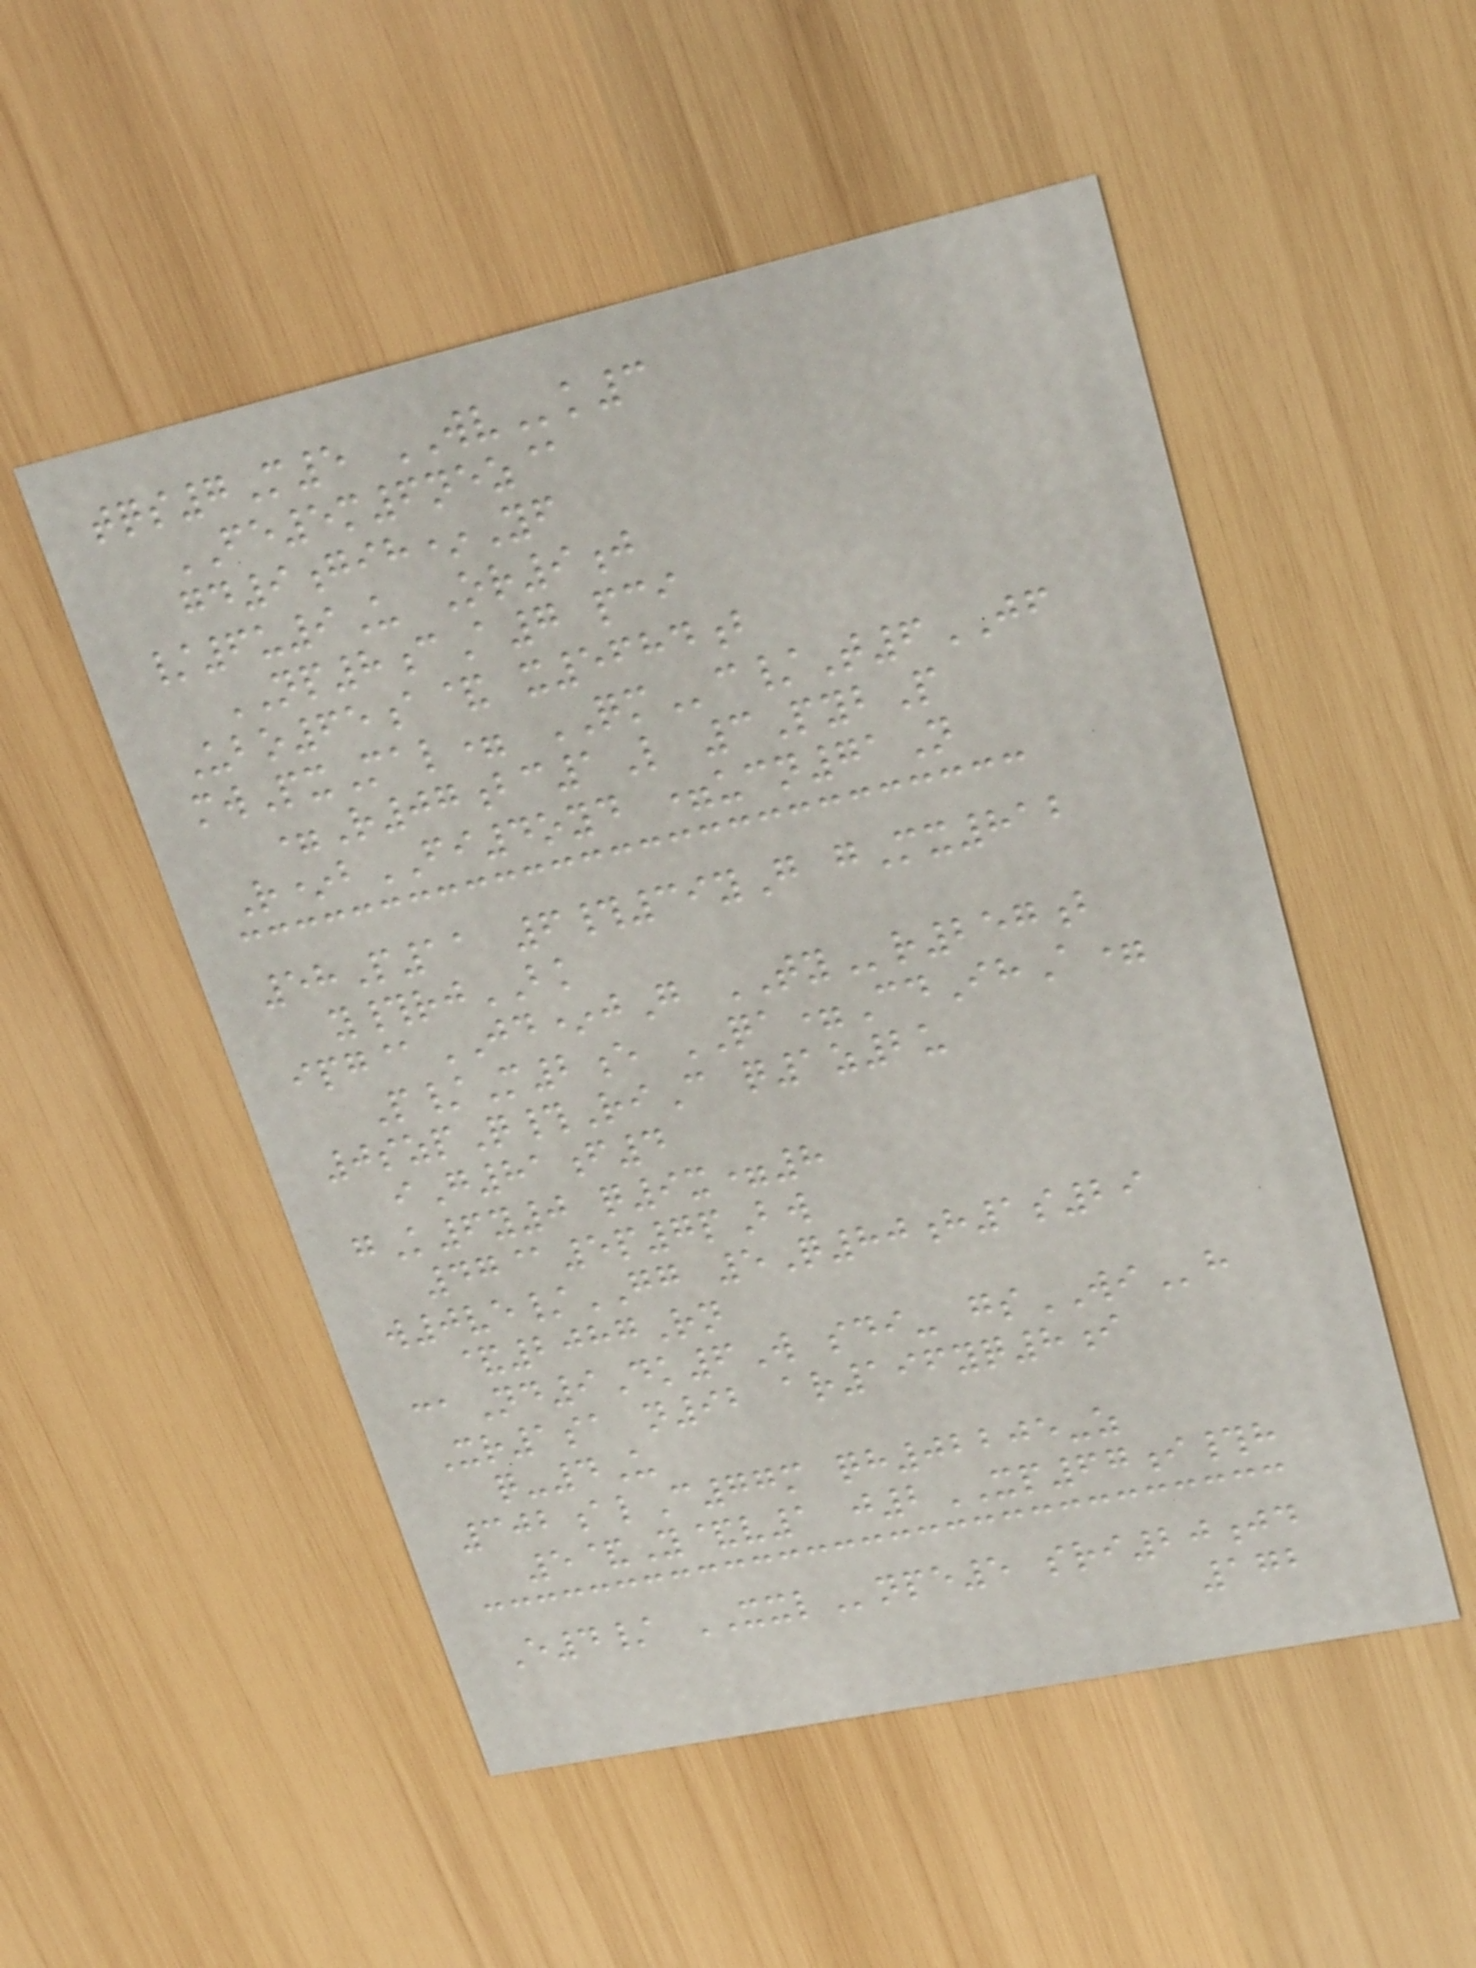tqs7M5 WVk3
FE5m6nez@
gd9gih*Yf
/6u9U Or9j
NP8cA7 pci
Ubo65a& x5684b
mwPxMal= QMc/T6JF
=R07bc1L 3PybP
R*bFI4oyd =ucn71N
58P11 6#39yG gMx812
y#rjBK
ipg@JD*jG TYr257b
P/M2e QA=CdIhA=
0szpQ#RiC q1z2u
iG81f4
gK6y0 q9x=8
47@5p7pBw
w0ve/GG 5Q80h1s29
&2087Rn
caNd9Dk6W sdi- gsWIh
Xr1sa n92 ar196yq8i
q-4U
302alC77m qh02205-z
5&Y&v1 j2XP67i#h
E4/ XXLnpe5 sri20jd
172
